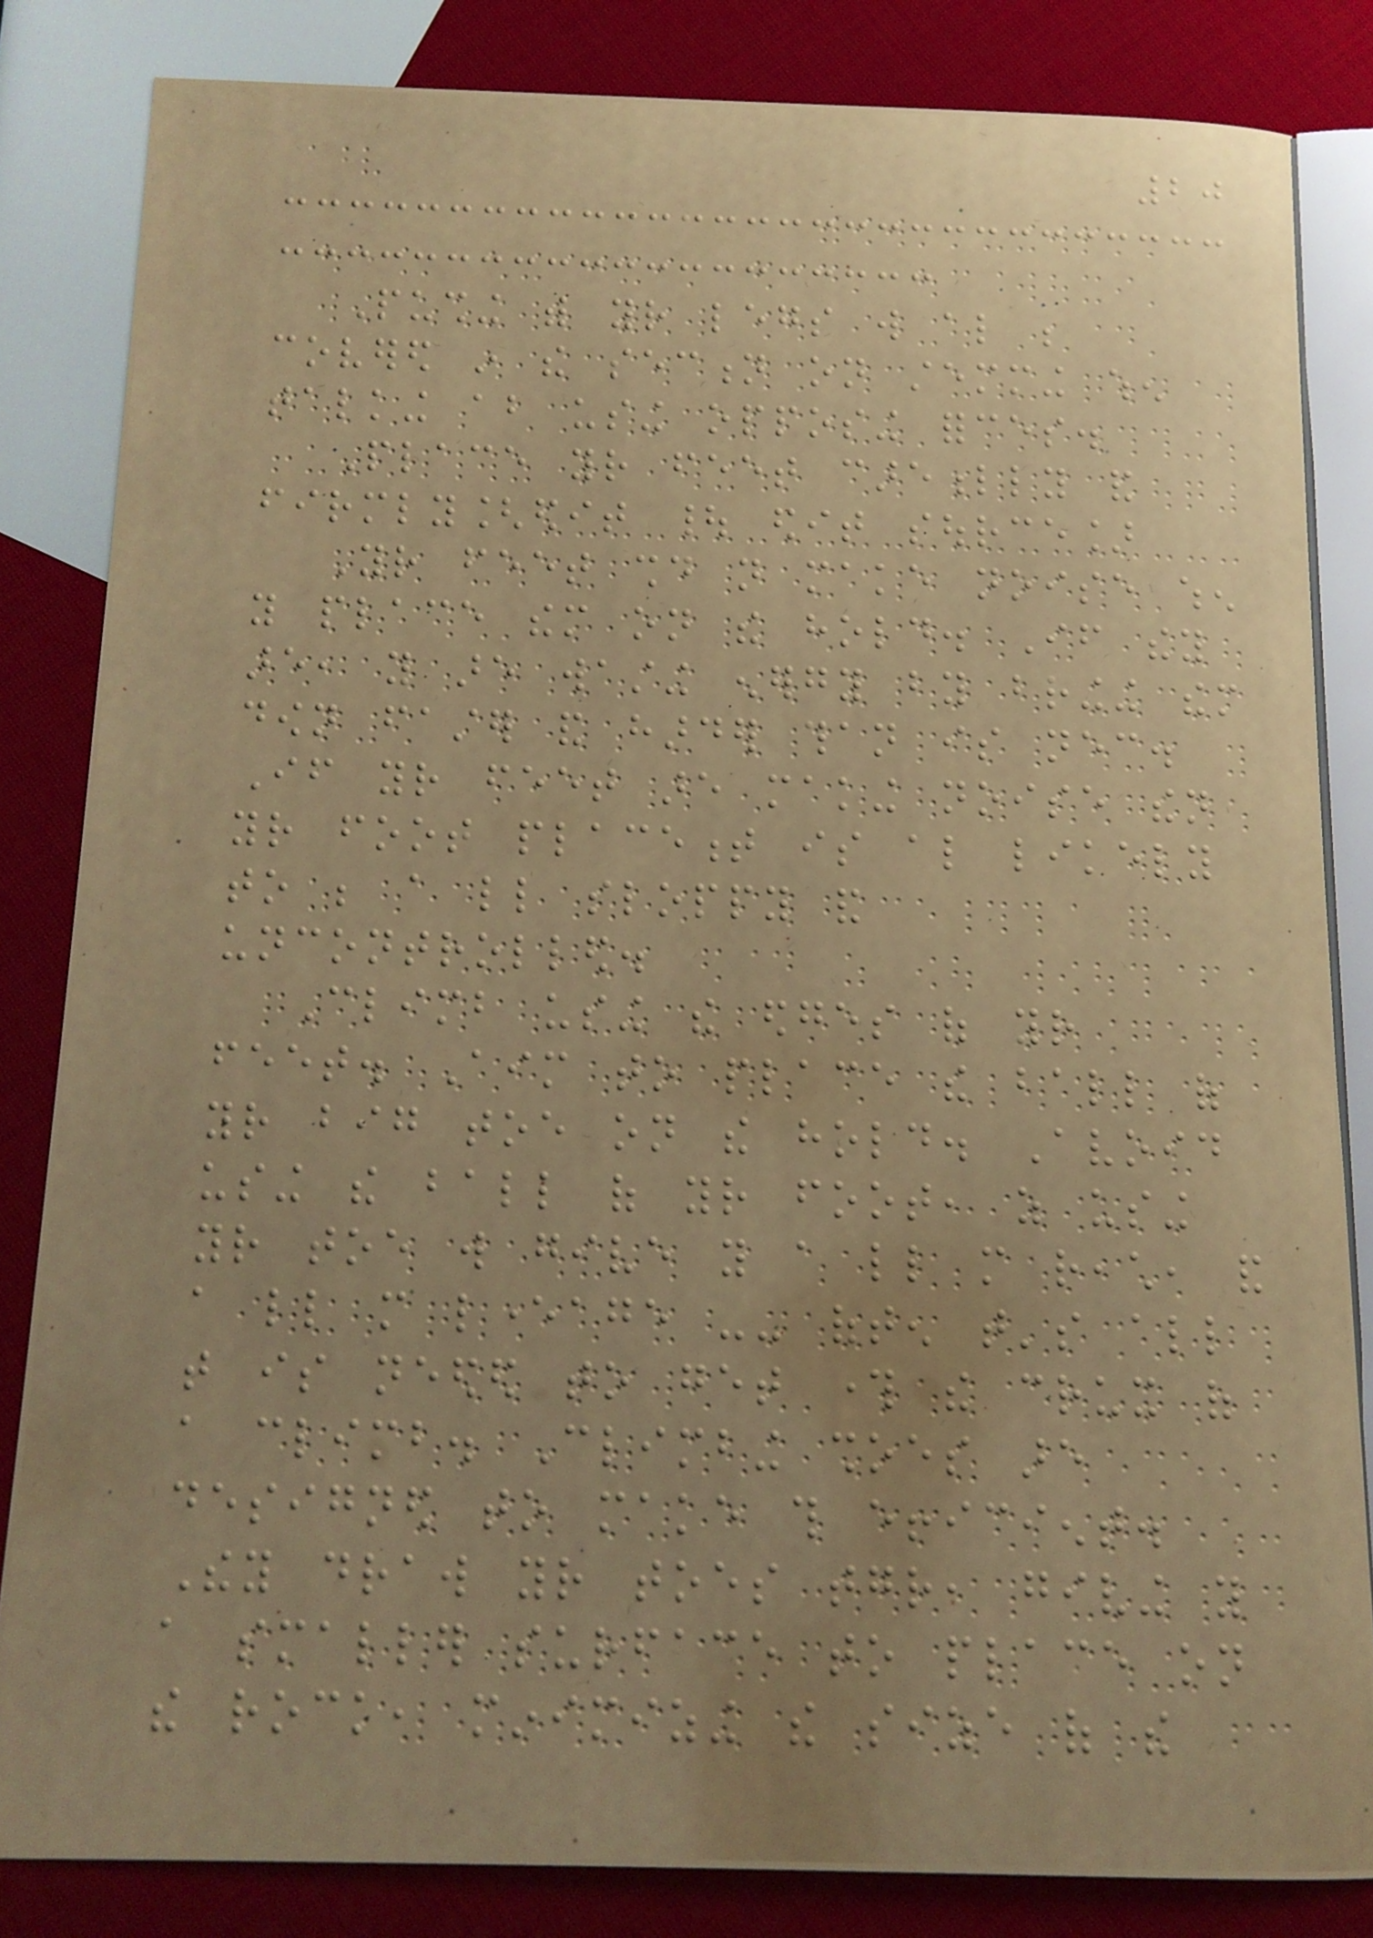20
Pushing with your legs will also be
covered in the section on stemming when
talking about using opposing forces.
Place your feet carefully and
firmly[edit | edit source]
Your feet should not make noise when
you place them on the hold. If they
are, you are wasting energy by bringing them
down faster and harder than is necessary.
If your feet are making noise then
your foot placement is also likely
to be a little sloppy and
uncontrolled.
Climb using the edges of your
feet. Aim to place the ball of
your big toe on the hold. Avoid
using the ball of your foot, as using
your toe will give you a little more reach, and
a little more leverage -- often that's all
that is needed to get through the crux of
a climb. Climbing shoes are
designed to make this efficient.
They draw your toes together, giving you
a smaller surface to place on
the rock, minimizing the size of the
